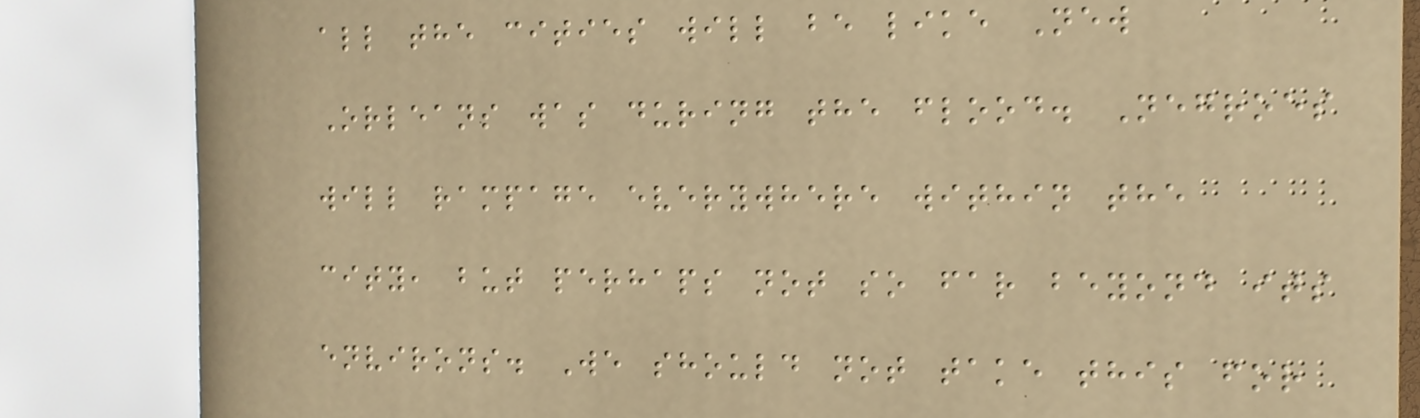all the cities will be like New
Orleans was during the flood. Negroes
will rampage everywhere within the
city, but perhaps not so far beyond its
environs. We should not take this for
